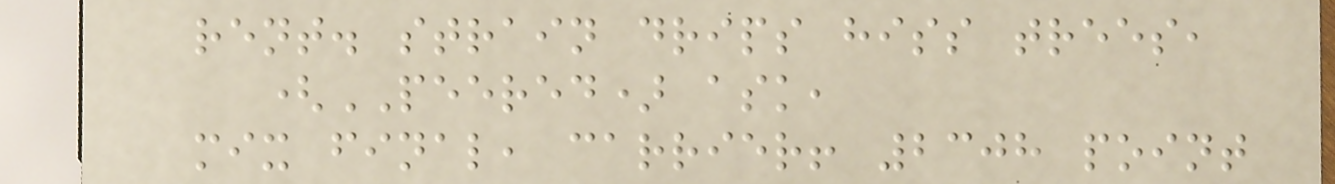rent. strain drips hiss trees,
(PEERED) ask,
mix final, carrier! 2308 point
